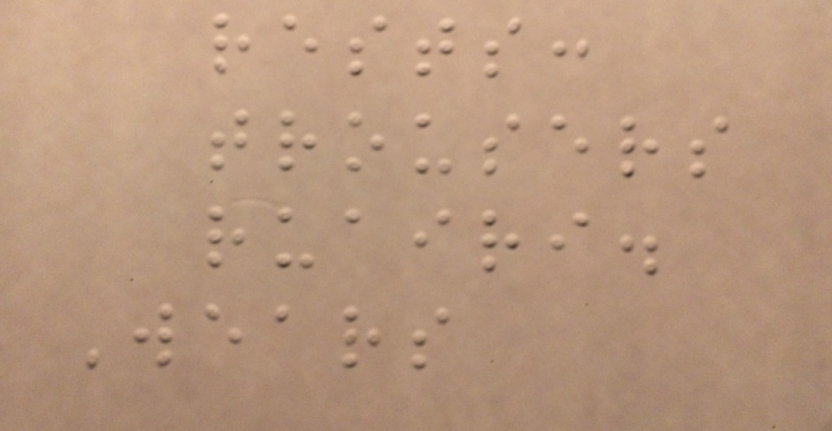rests:
trousers
ruairi.
Wears
